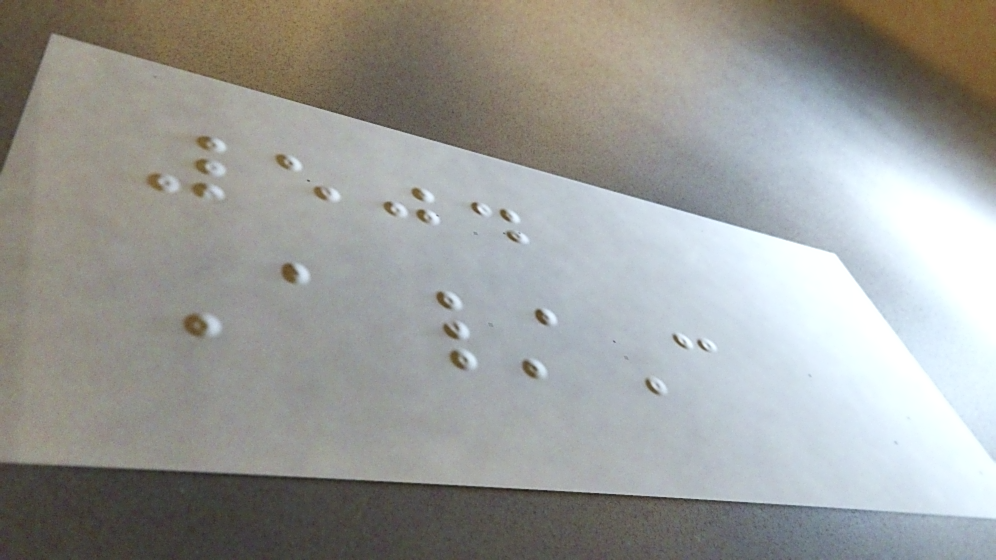504
A/C
